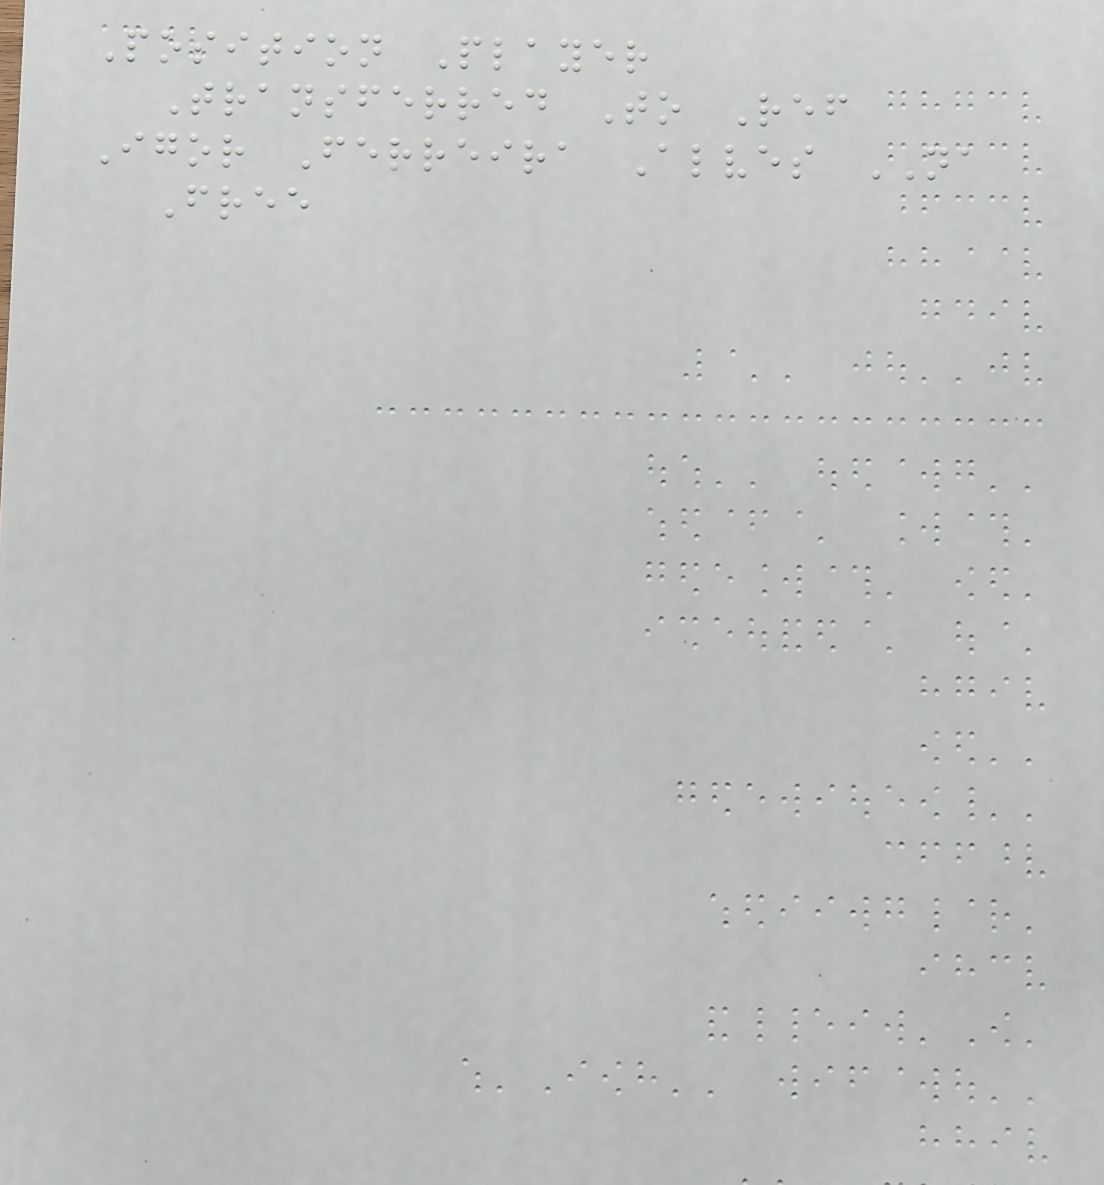Position Player
Transferred To Ref
Igor Ferreira Alves NA
Free
